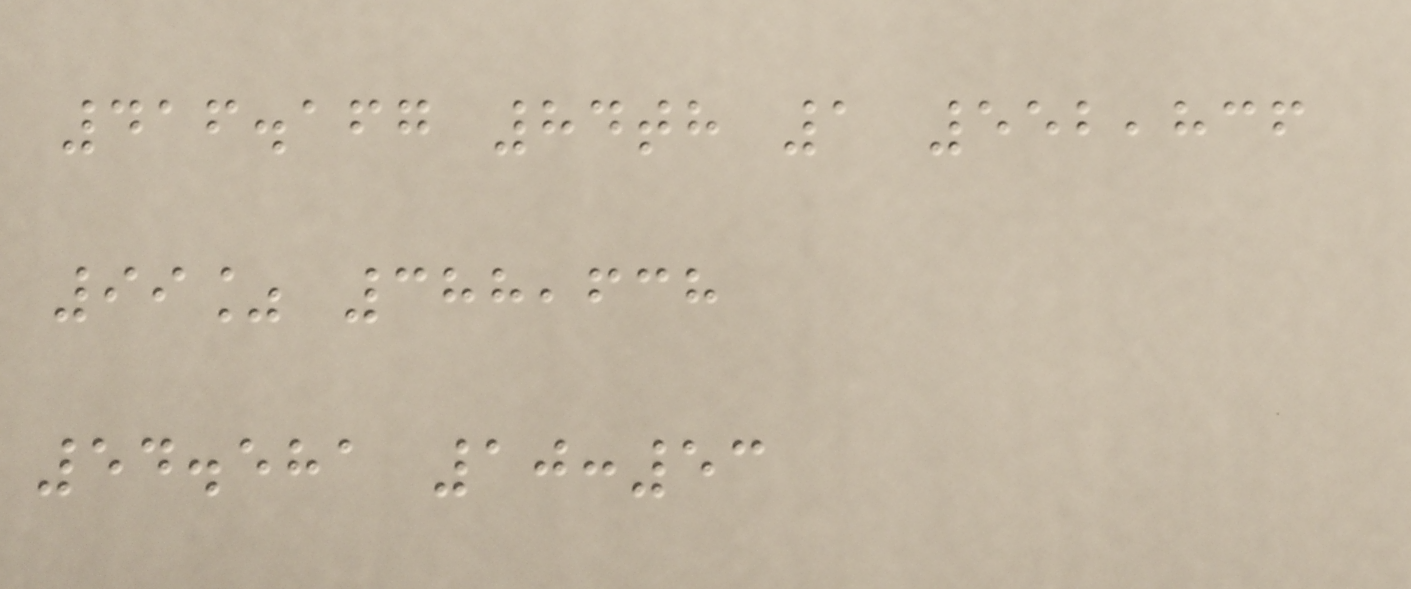416.167 84th 1 552,836
99% 388,638
54.581 10:53
